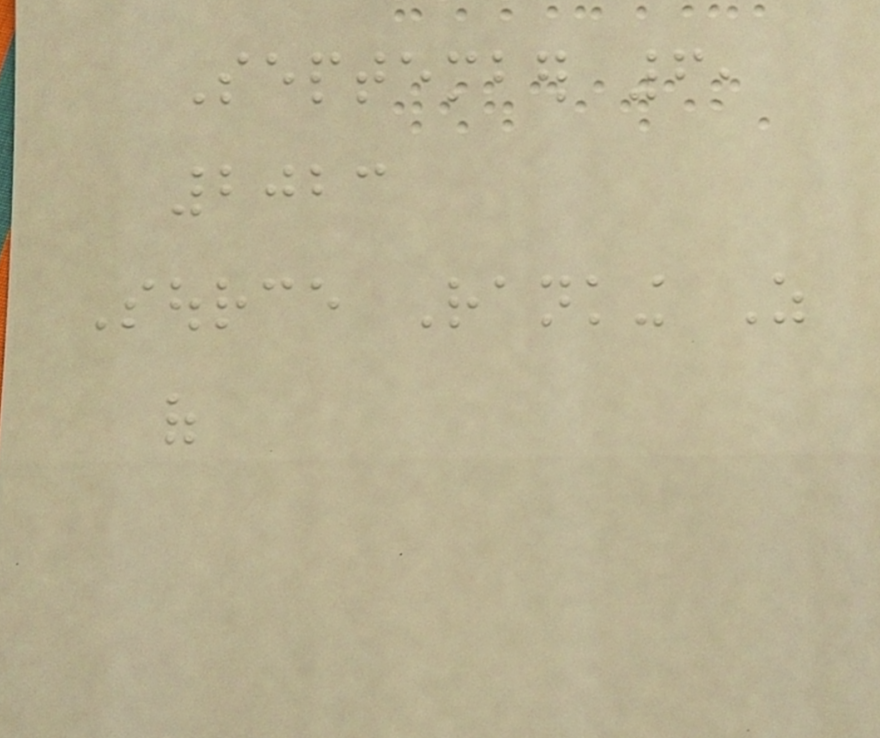September 6,
2023
Source Ranking As
of
